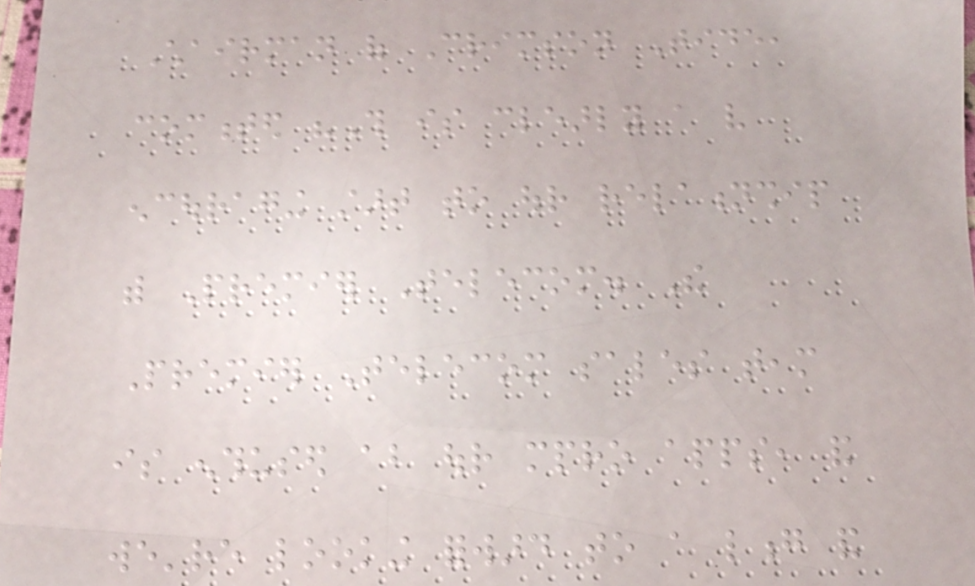Chairman of Crimson Tide,
commented "This is clearly a very
encouraging start to our relationship
with Premier Telecom. The
Premier Telecom sales team
is enthused about our mpro apps, and
we're looking forward to a long and
